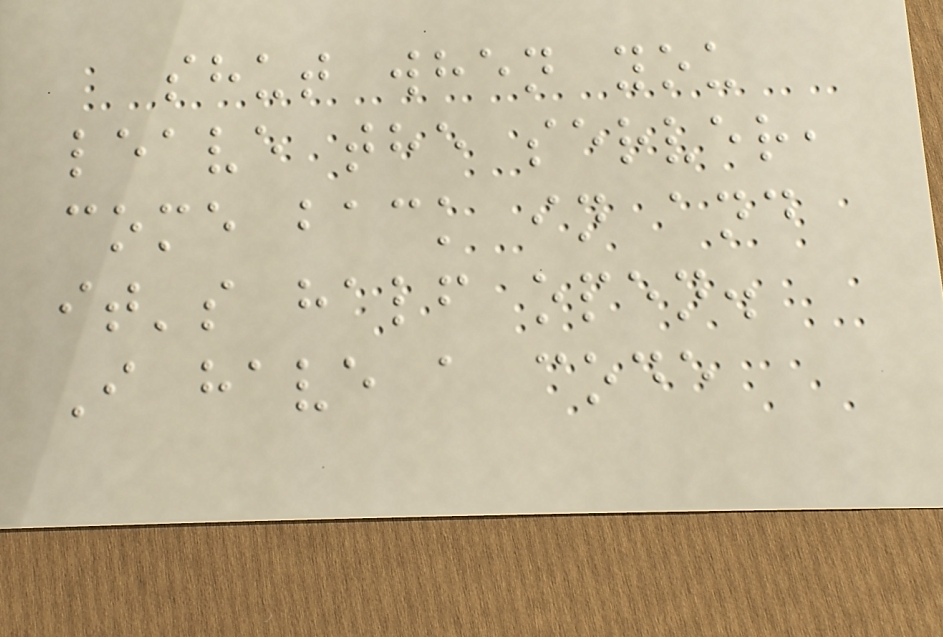shut when you
leave the server,
come back in and
it's half open.
I have a code
